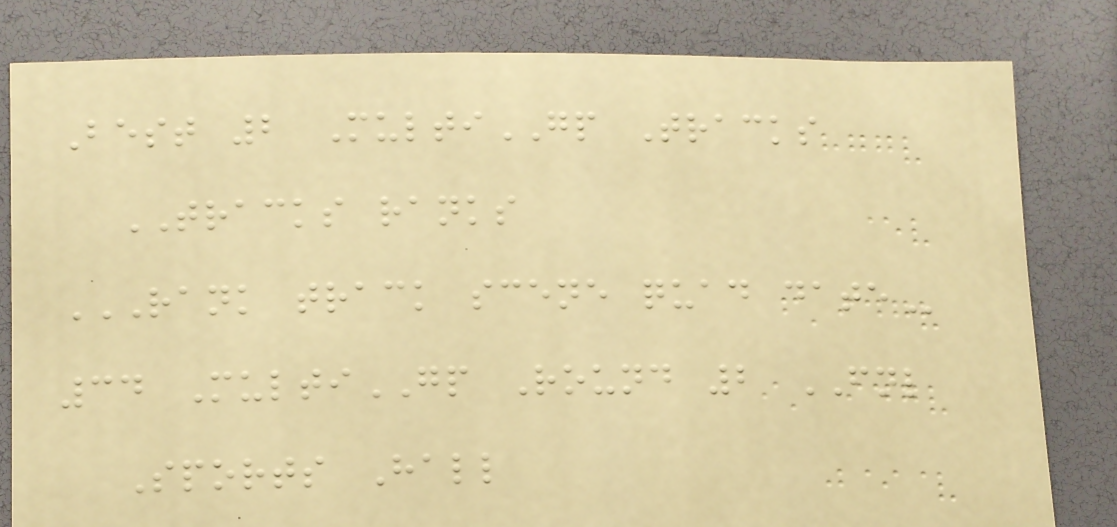Best 2 MultiGP Tracks
TRACKS ranks
RANK TRACK SCENE QUAD DATE
34 MultiGP Round 2 FNL
Sports Hall
